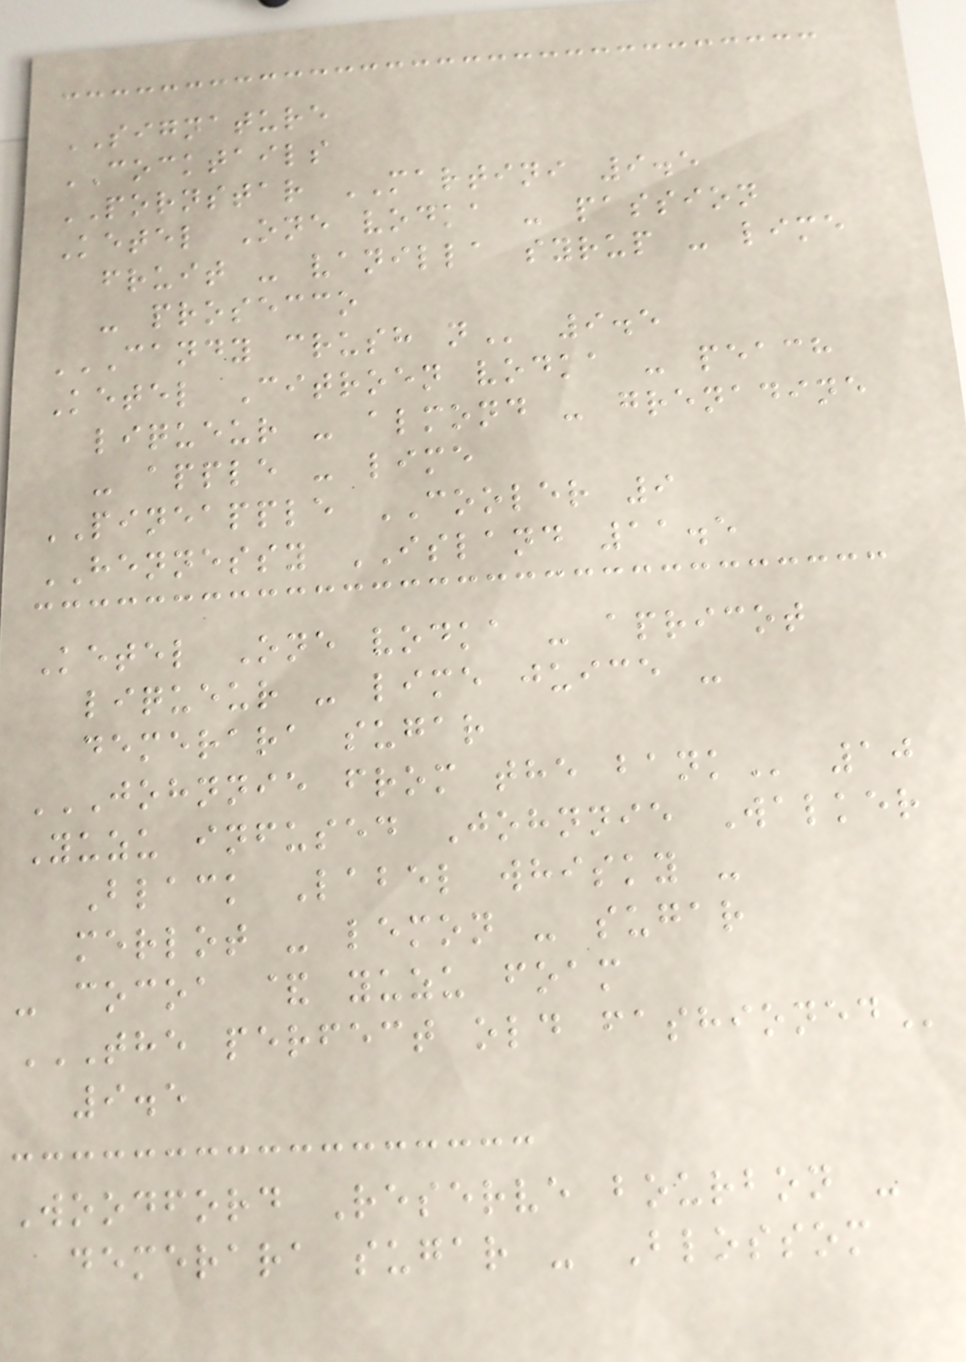SIGNATURE
COCKTAILS
PORNSTAR MARTINI 9.5
Ketel One vodka - passion
fruit - vanilla syrup - lime
- prosecco
CANDY CRUSH N 9.5
Ketel Citroen vodka - peach
liqueur - almond - grenadine
- apple - lime
PINEAPPLE COOLER 9
HENNESSY ISLAND 11.5
Ketel One vodka - apricot
liqueur - lime juice -
demerara sugar
JOHNNIE FROM THE BANK 10
Yuzu infused Johnnie Walker
Black Label whisky -
merlot - lemon - sugar
- cocoa & yuzu foam
THE PERFECT OLD FASHIONED
9.5
Woodford Reserve bourbon -
demerara sugar - Blossom
